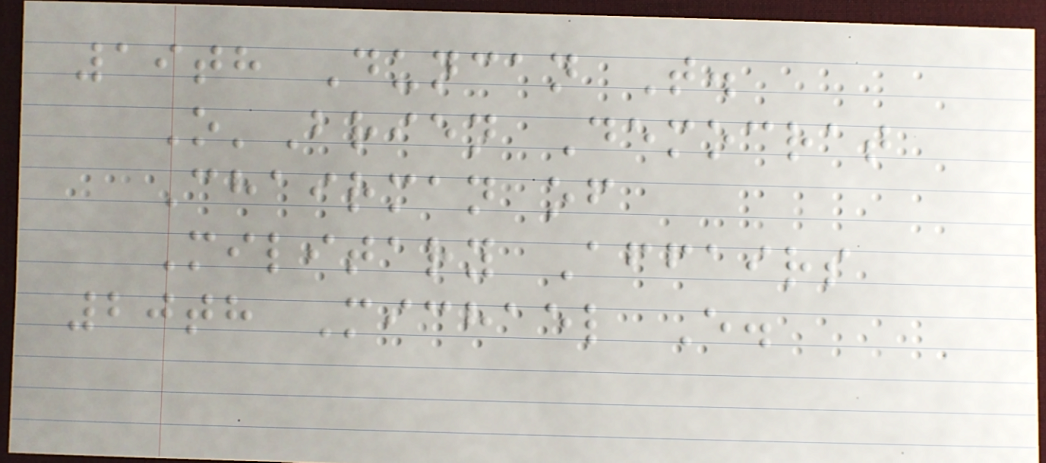19th Duncan T.
O'Brien Democrat
Chairman of
Military Affairs
20th Michael E.
